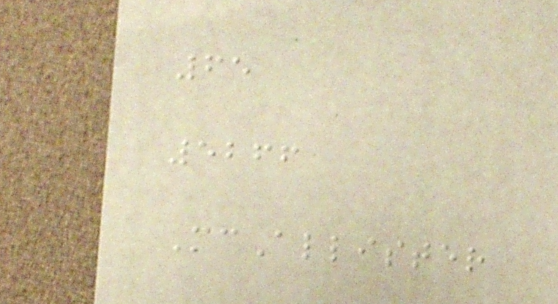65
5266
McAllister
